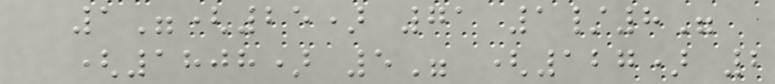1"(25) 71 1/8"
(1808) 5" (127) 2
